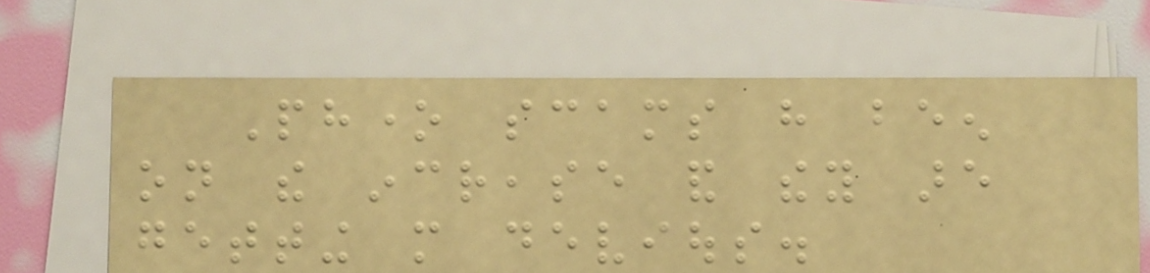Phone scams have been
on the increase and they are
getting more devious.
